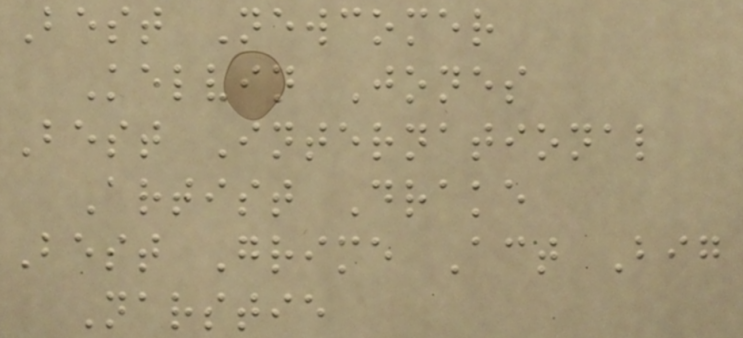Best Newcomer
Kelvin Jones
Best International
Artist Drake
Best Grime Act Big
Narstie
